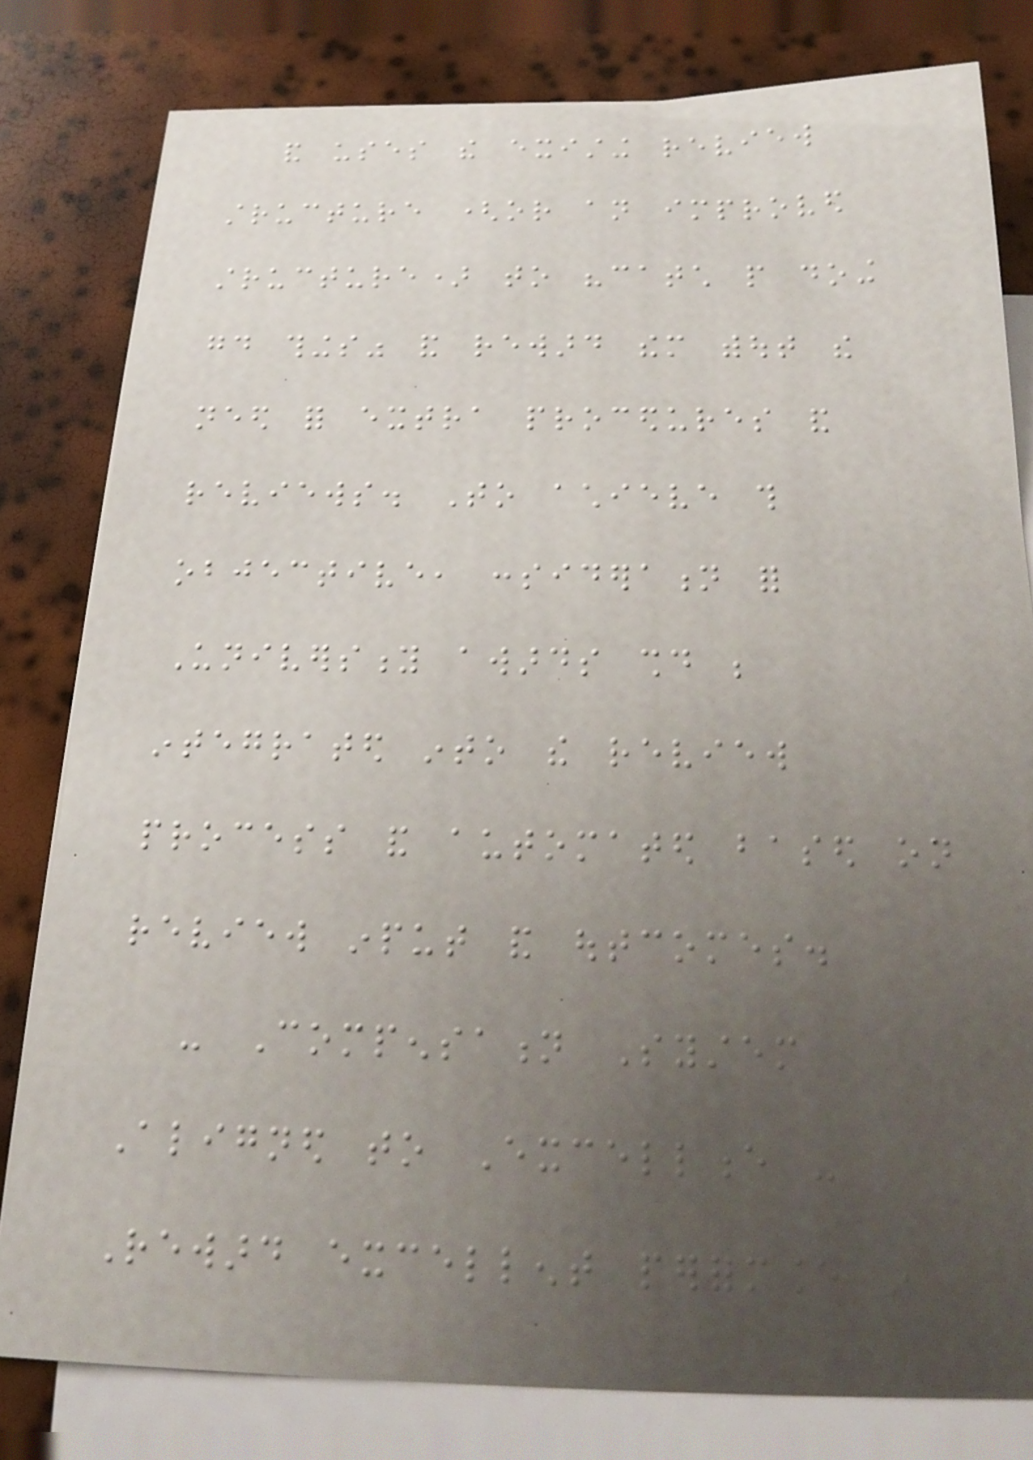and uses the existing review
structure (or an improved
structure) to "catch people doing
good things" and reward them without the
need for extra procedures and
reviews. To achieve this
objective, consideration for
University awards should be
integrated into the review
process and automated based on
review input and outcomes.
- Compensation System
Aligned to Excellence -
Reward excellent performance in
